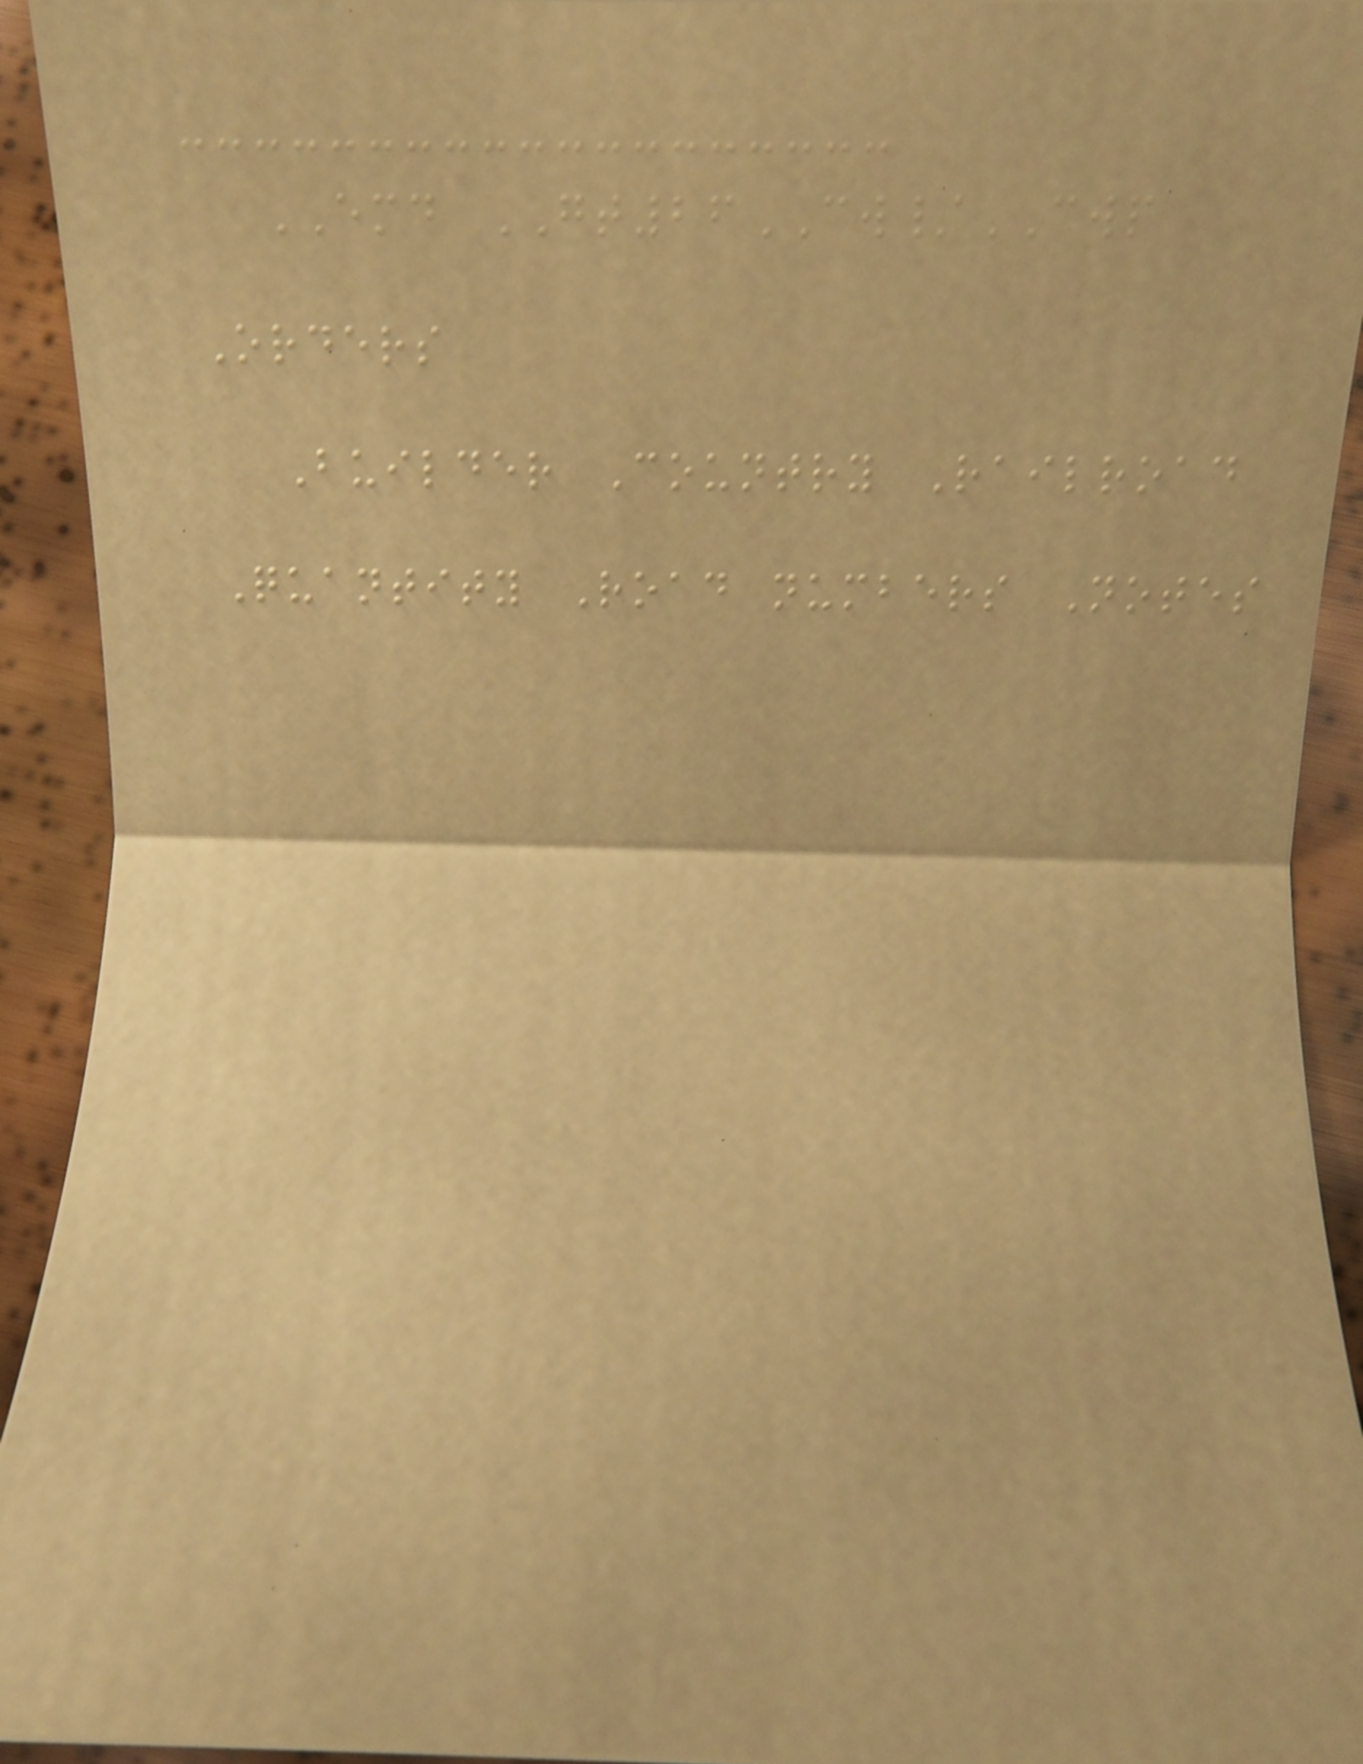EMD GT26CW/CWP
Orders
Builder Country Railroad
Quantity Road numbers Notes
